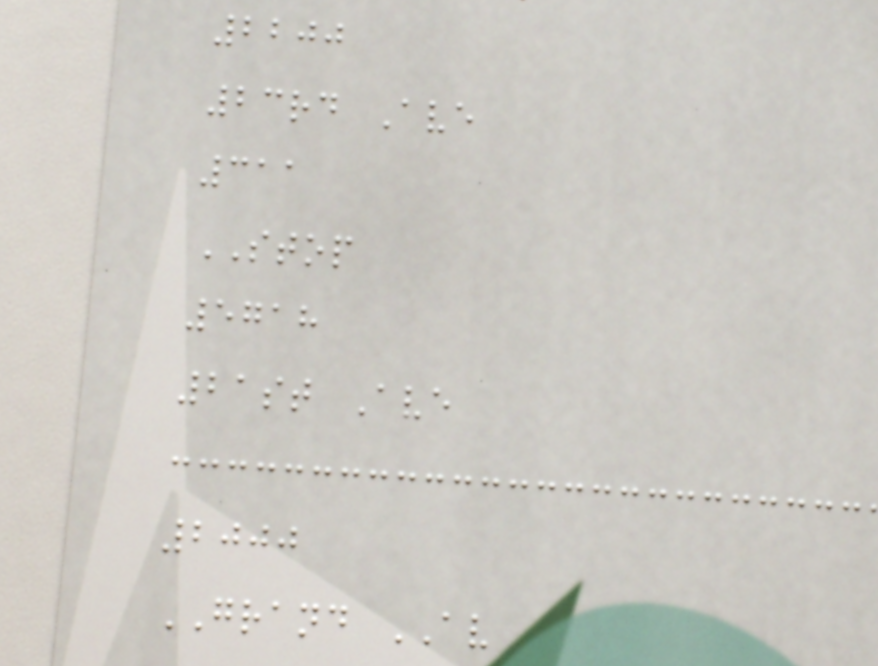2200
23rd Ave
311
STOP
5718
21st Ave
2000
GRAND AV
